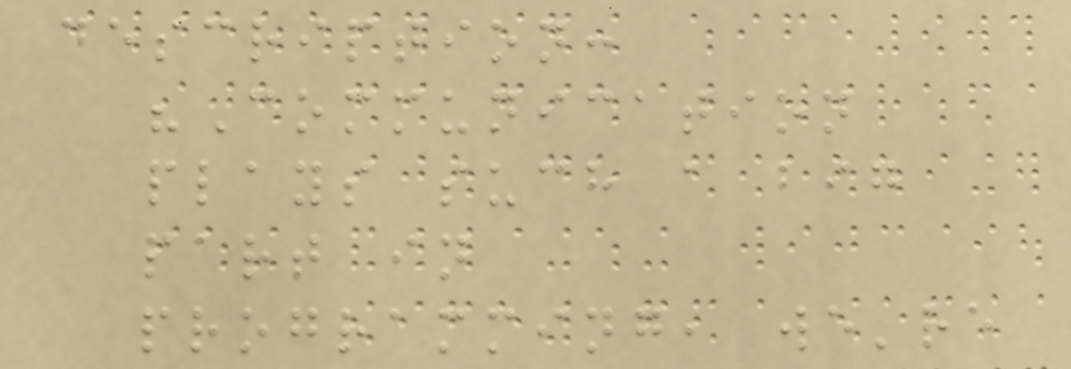description:
"Communication
plays such a big
part in
programming, we're
